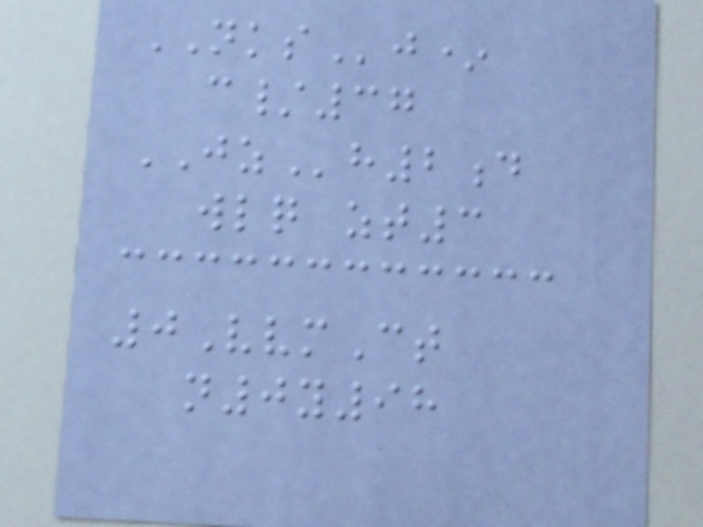NKSj*
c/37
JZh2d
wlq zt3
0VvmCt
n0y98
